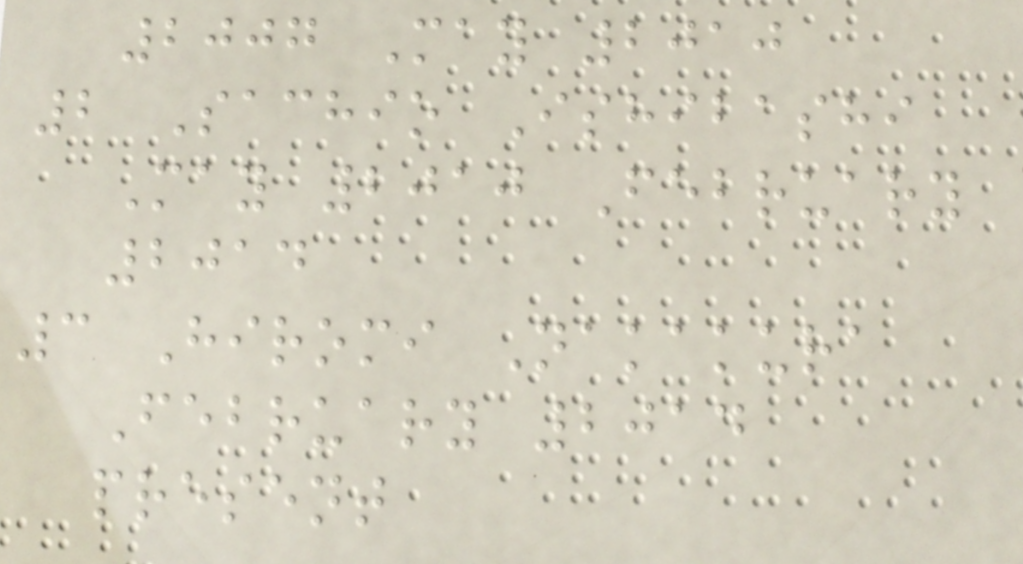2007 May 2010
2 Sachio Ishibashi
May 2010 February
2014
3 Hiromi Nakakura
February 2014
present
